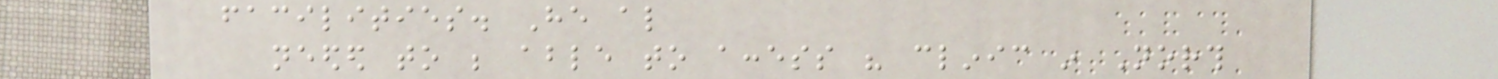facilities. He also
needed to be able to access his clinic in North
